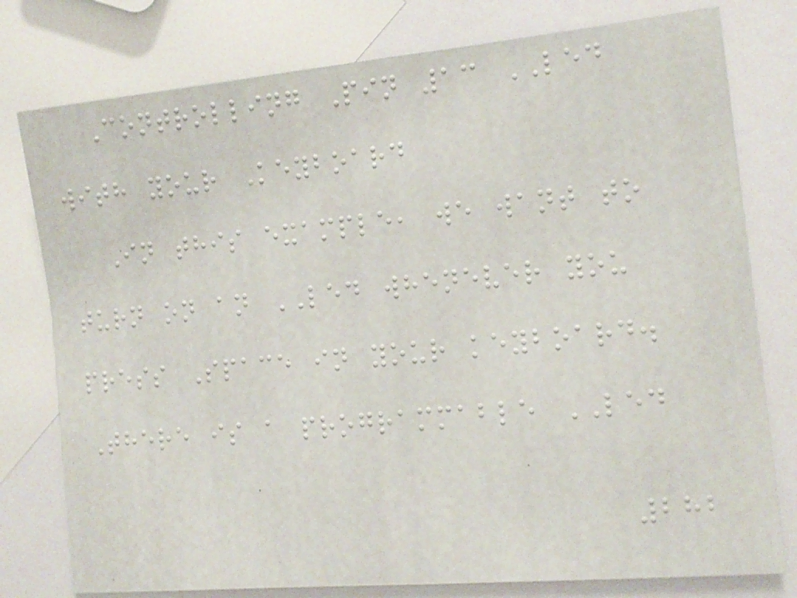Controlling Pin 13 LED
with your Keyboard
In this example, we want to
turn on an LED whenever you
press Space in your keyboard.
There is a programmable LED
282
